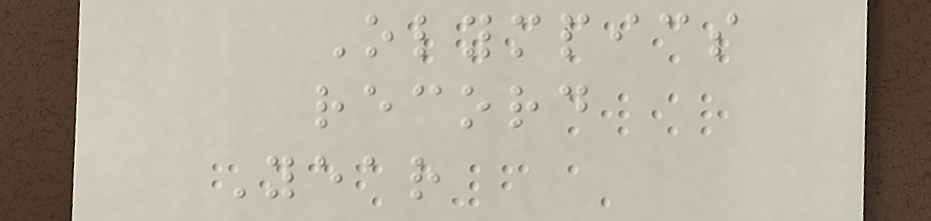Olympics
record
Year
